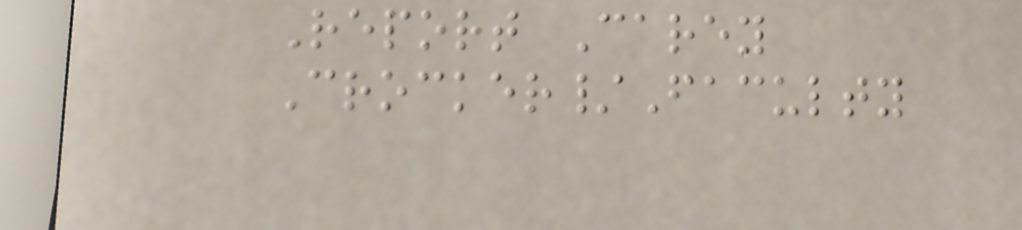Report Carey
Crocker/Faculty
